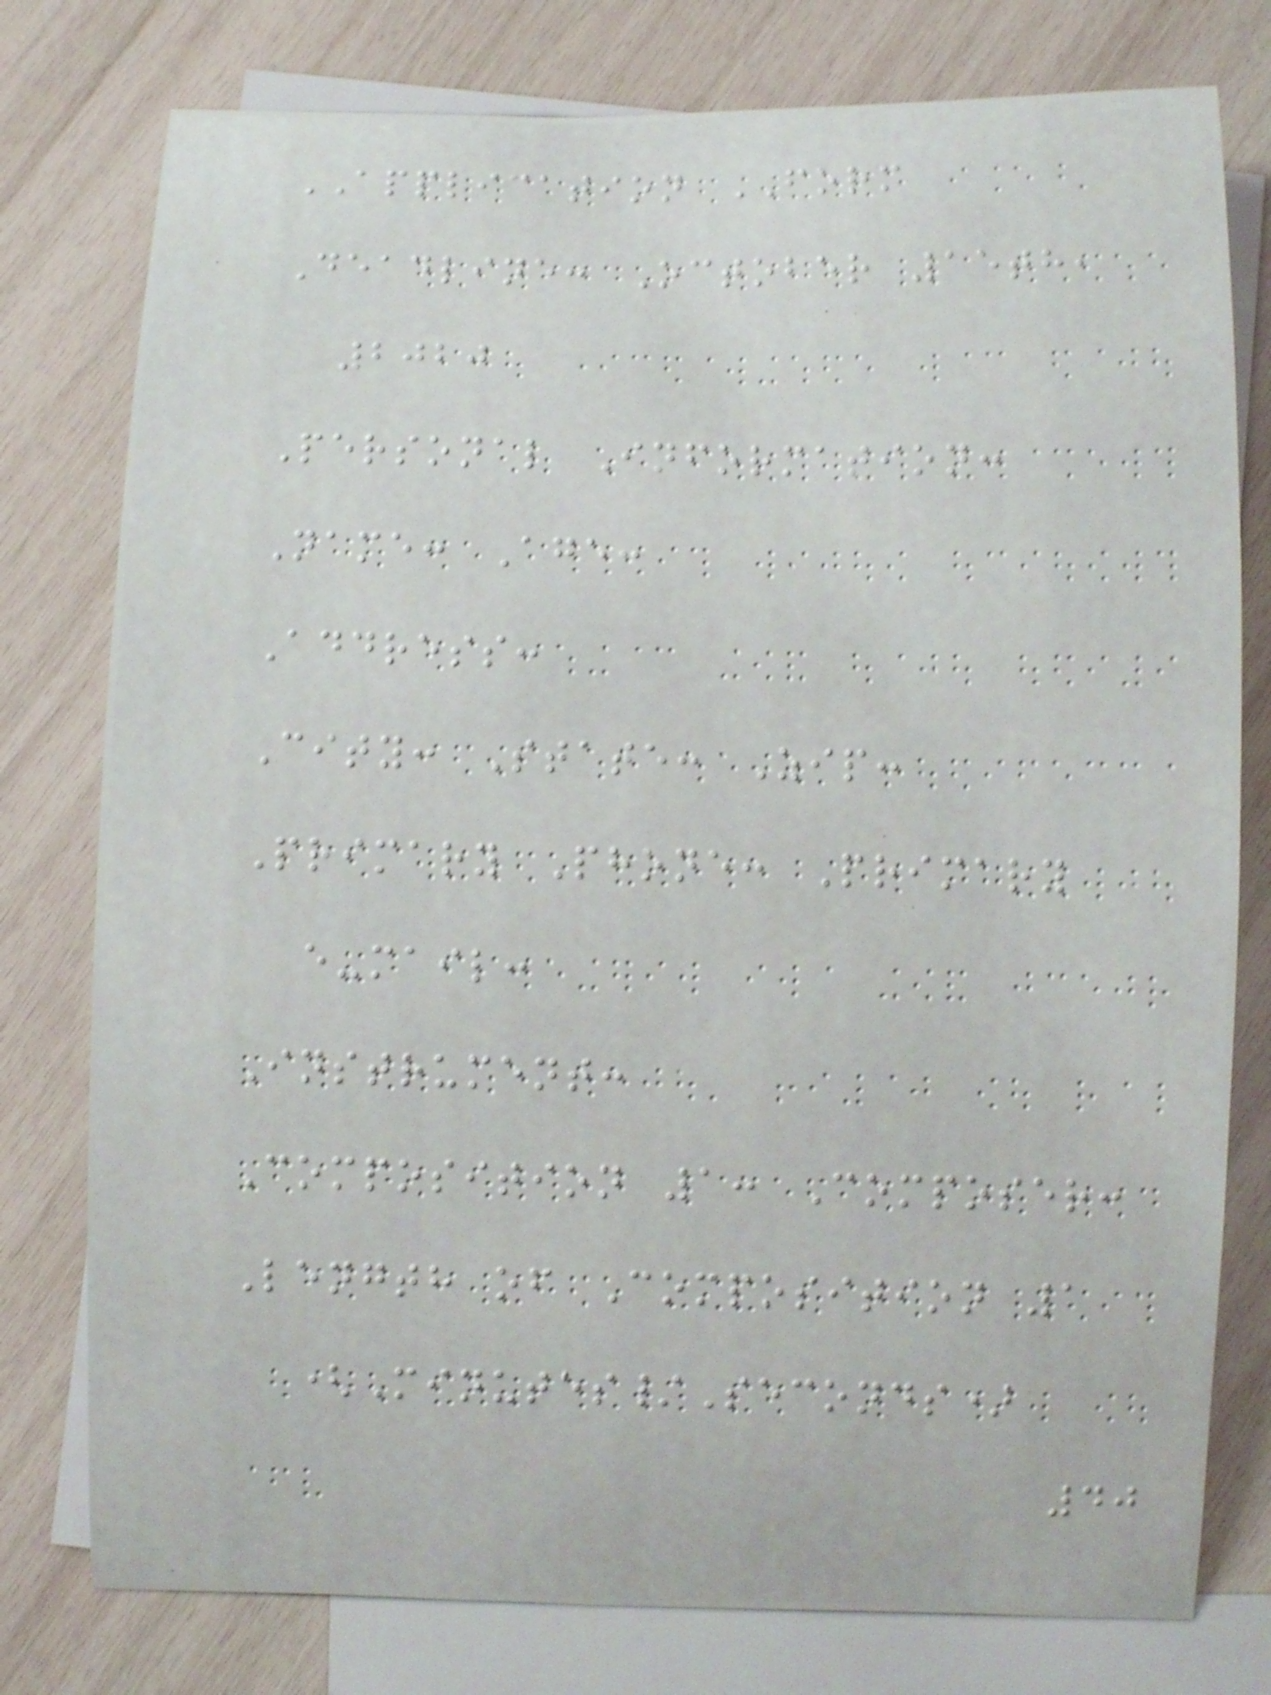APPLICATION FORM
Deadline: October 15th,
2020
Personal Information:
Name: Age:
Address:
City: State: Zip:
Primary Phone: Primary
e-mail:
Instrument:
Composition 1: Composer:
Length of Composition 1
(Minutes/Seconds)
40
